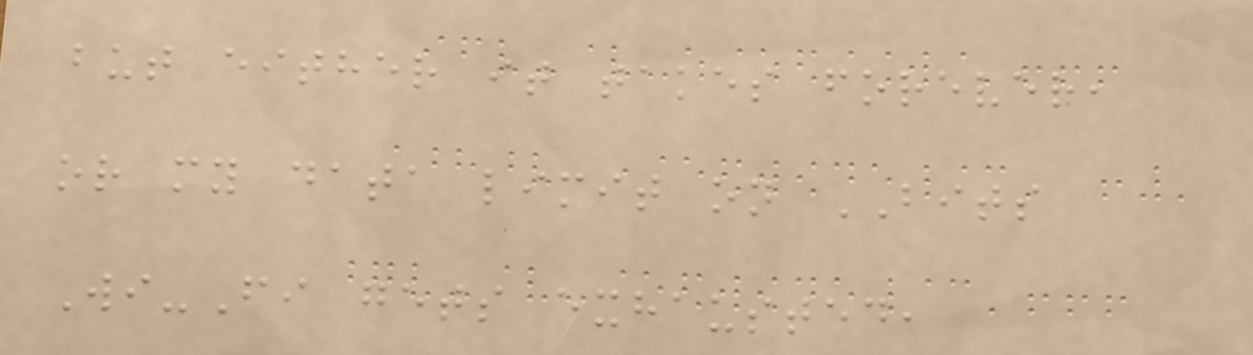but either it takes forever,
or my data limit on BITS
Wi-Fi gets exhausted,
